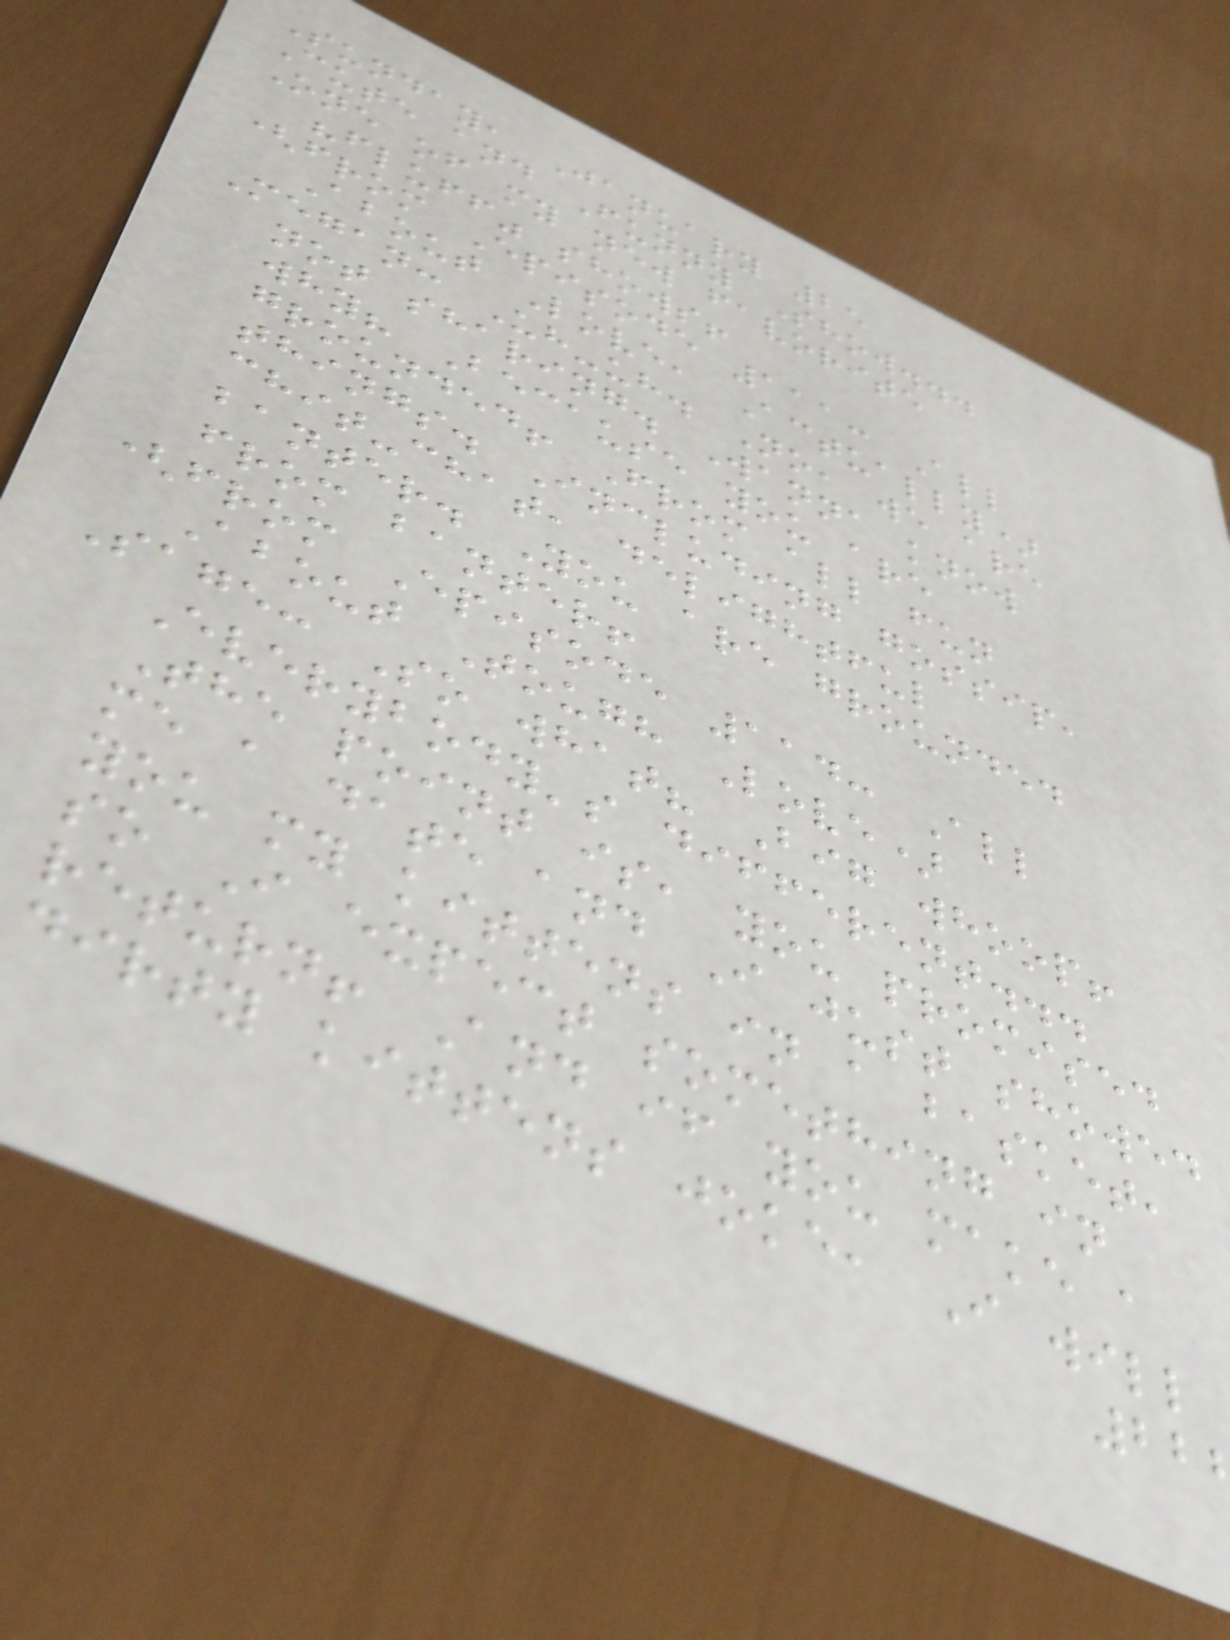Sunday, January 25
Cute and Funny Show...
One of my new favorite
"fluff" shows!
(from Episode 111: All
About Love, Actually)
Megan: Uh-uh. No, we are
not sharing. Wanna know
why? Because you are
grounded! From all fun
things. Including gossip,
chit-chat, delightful
banter. You are grounded
from banter!
(from Episode 114: All
About Tough Love)
Sage: So what? Big whoop!
Everybody's different...
The point is, you promised
me a date and I just showed
you my kittens in a basket,
so I expect something in
return! And if you make a
dirty kittens joke, I will
